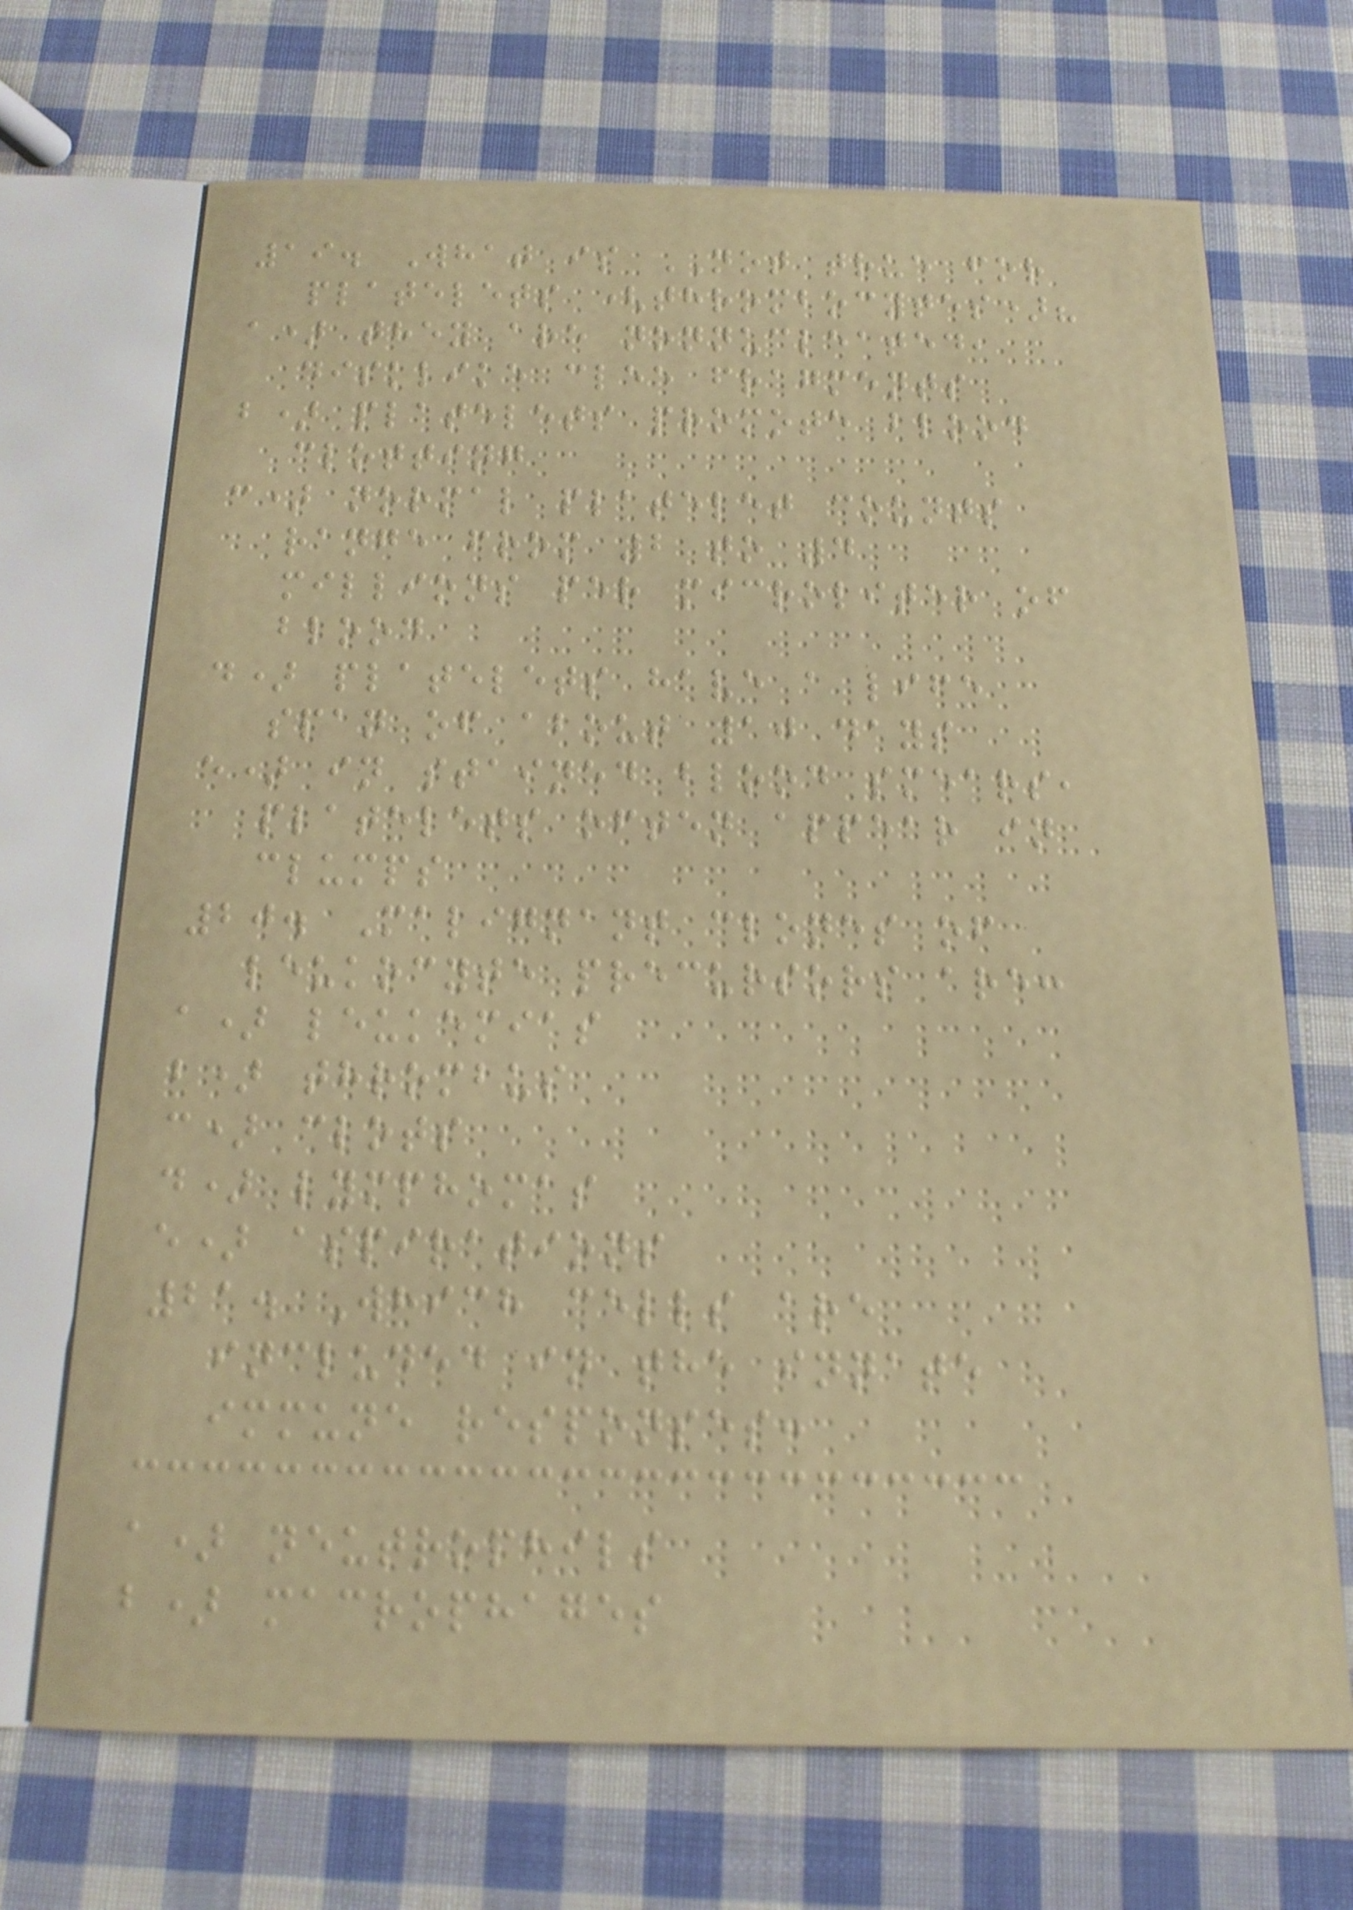19. What is NOT true for
platelets (thrombocytes)?
a) they are nonnucleated,
disklike clee fragments
b) platelets promote blood
clotting
c) normal platelet counts
range from 2 to 4
millions per microliter of
blood
d) platelets have a life
span of about 10 days
e) in stained blood smears,
platelets often appear in
clumps
20. Malignant clones of
leukocyte precursors are:
a) leukemias
b) thrombus
c) clots
d) lymphomas
e) aspirations
21. Which cells are
included in the innate
immune responses:
a) neutrophils
b) macrophages
